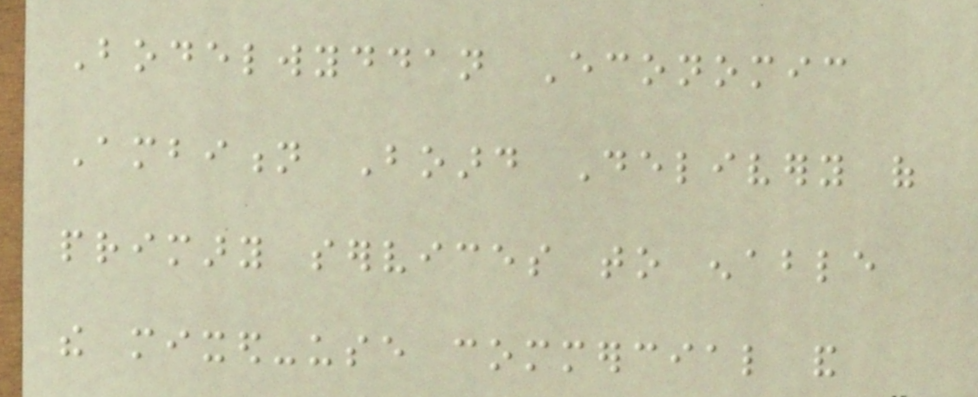Bodelwyddan Economic
Ambition Board Delivery of
primary services to enable
the mixed-use commercial and
